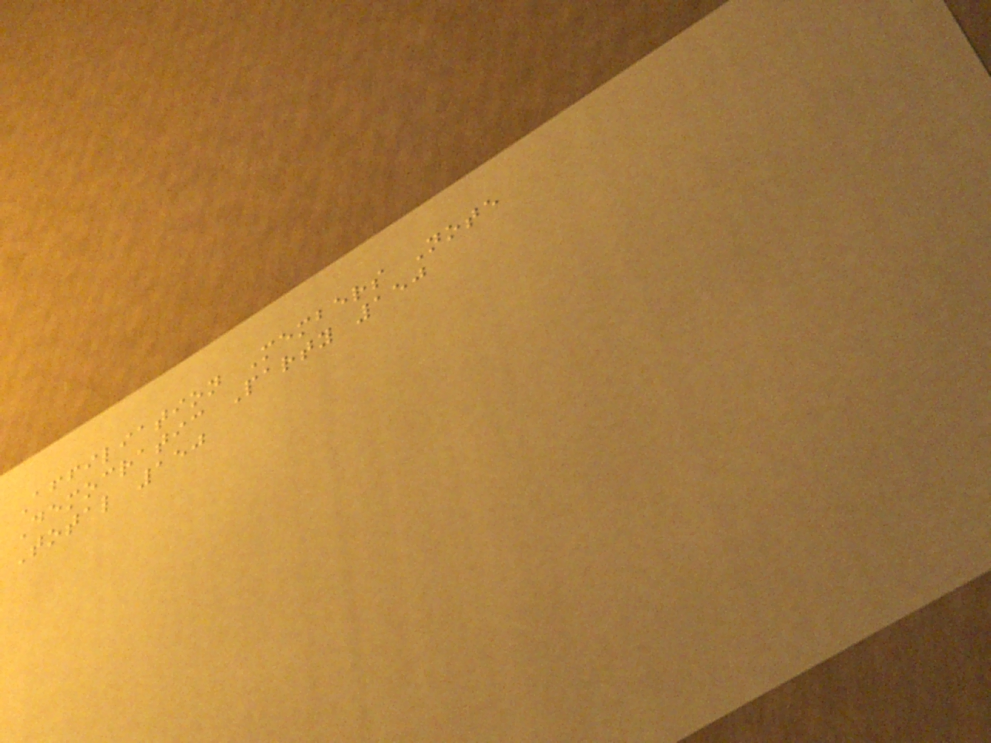Affiliation Members Note
Democratic Party 150
Total 150
